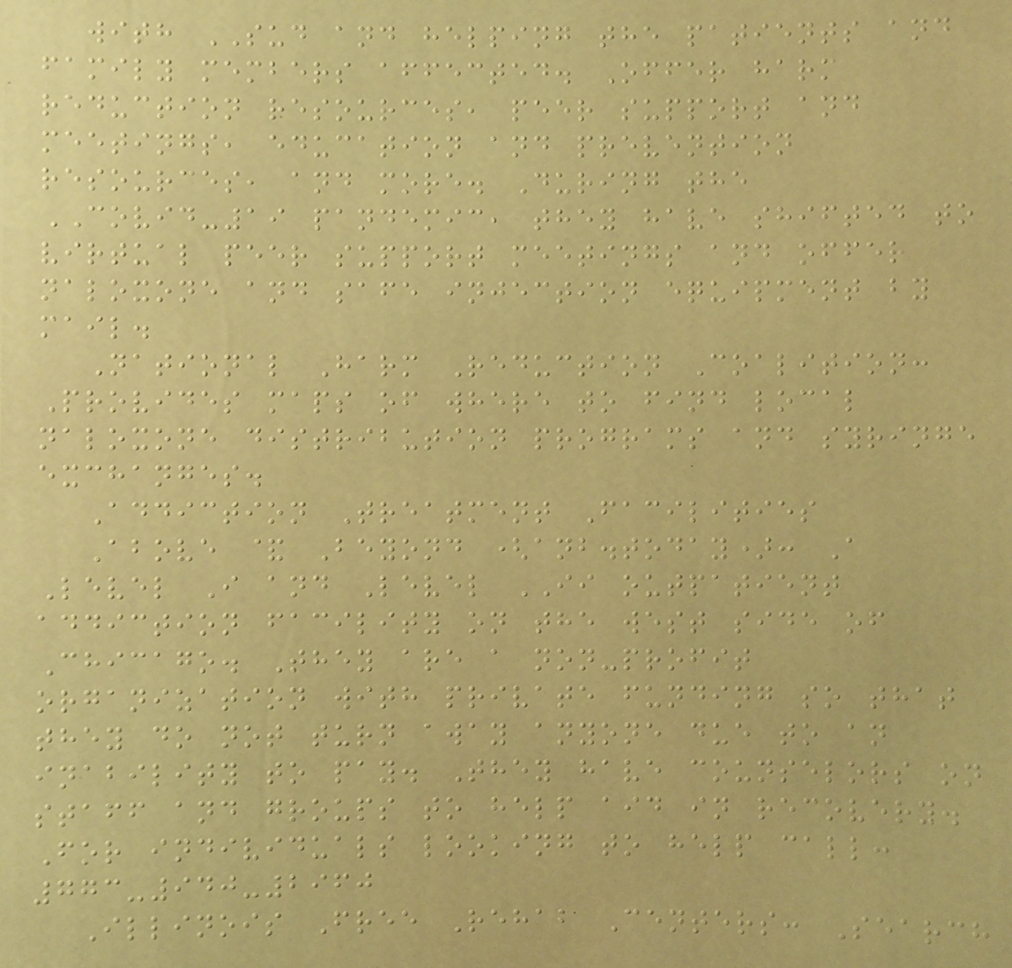with SUD and helping the patients and
family members affected. Offer harm
reduction resources, peer support and
meetings, education and prevention
resources, and more. During the
COVID-19 pandemic, they have shifted to
virtual peer support meetings and offer
naloxone and safe injection equipment by
mail.
National Harm Reduction Coalition:
Provides maps of where to find local
naloxone distribution programs and syringe
exchanges.
Addiction Treatment Facilities
Above & Beyond (anb.today): A
Level I and Level II outpatient
addiction facility on the west side of
Chicago. They are a non-profit
organization with private funding so that
they do not turn away anyone due to an
inability to pay. They have counselors on
staff and groups to help aid in recovery.
For individuals looking to help call:
773-940-2960
Illinois Free Rehab Centers: Search
